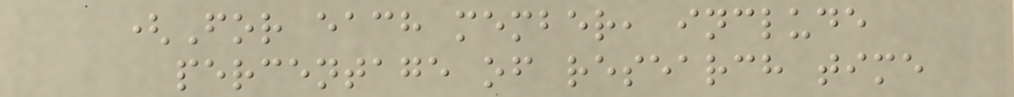(For each member, include
percentage of research time
